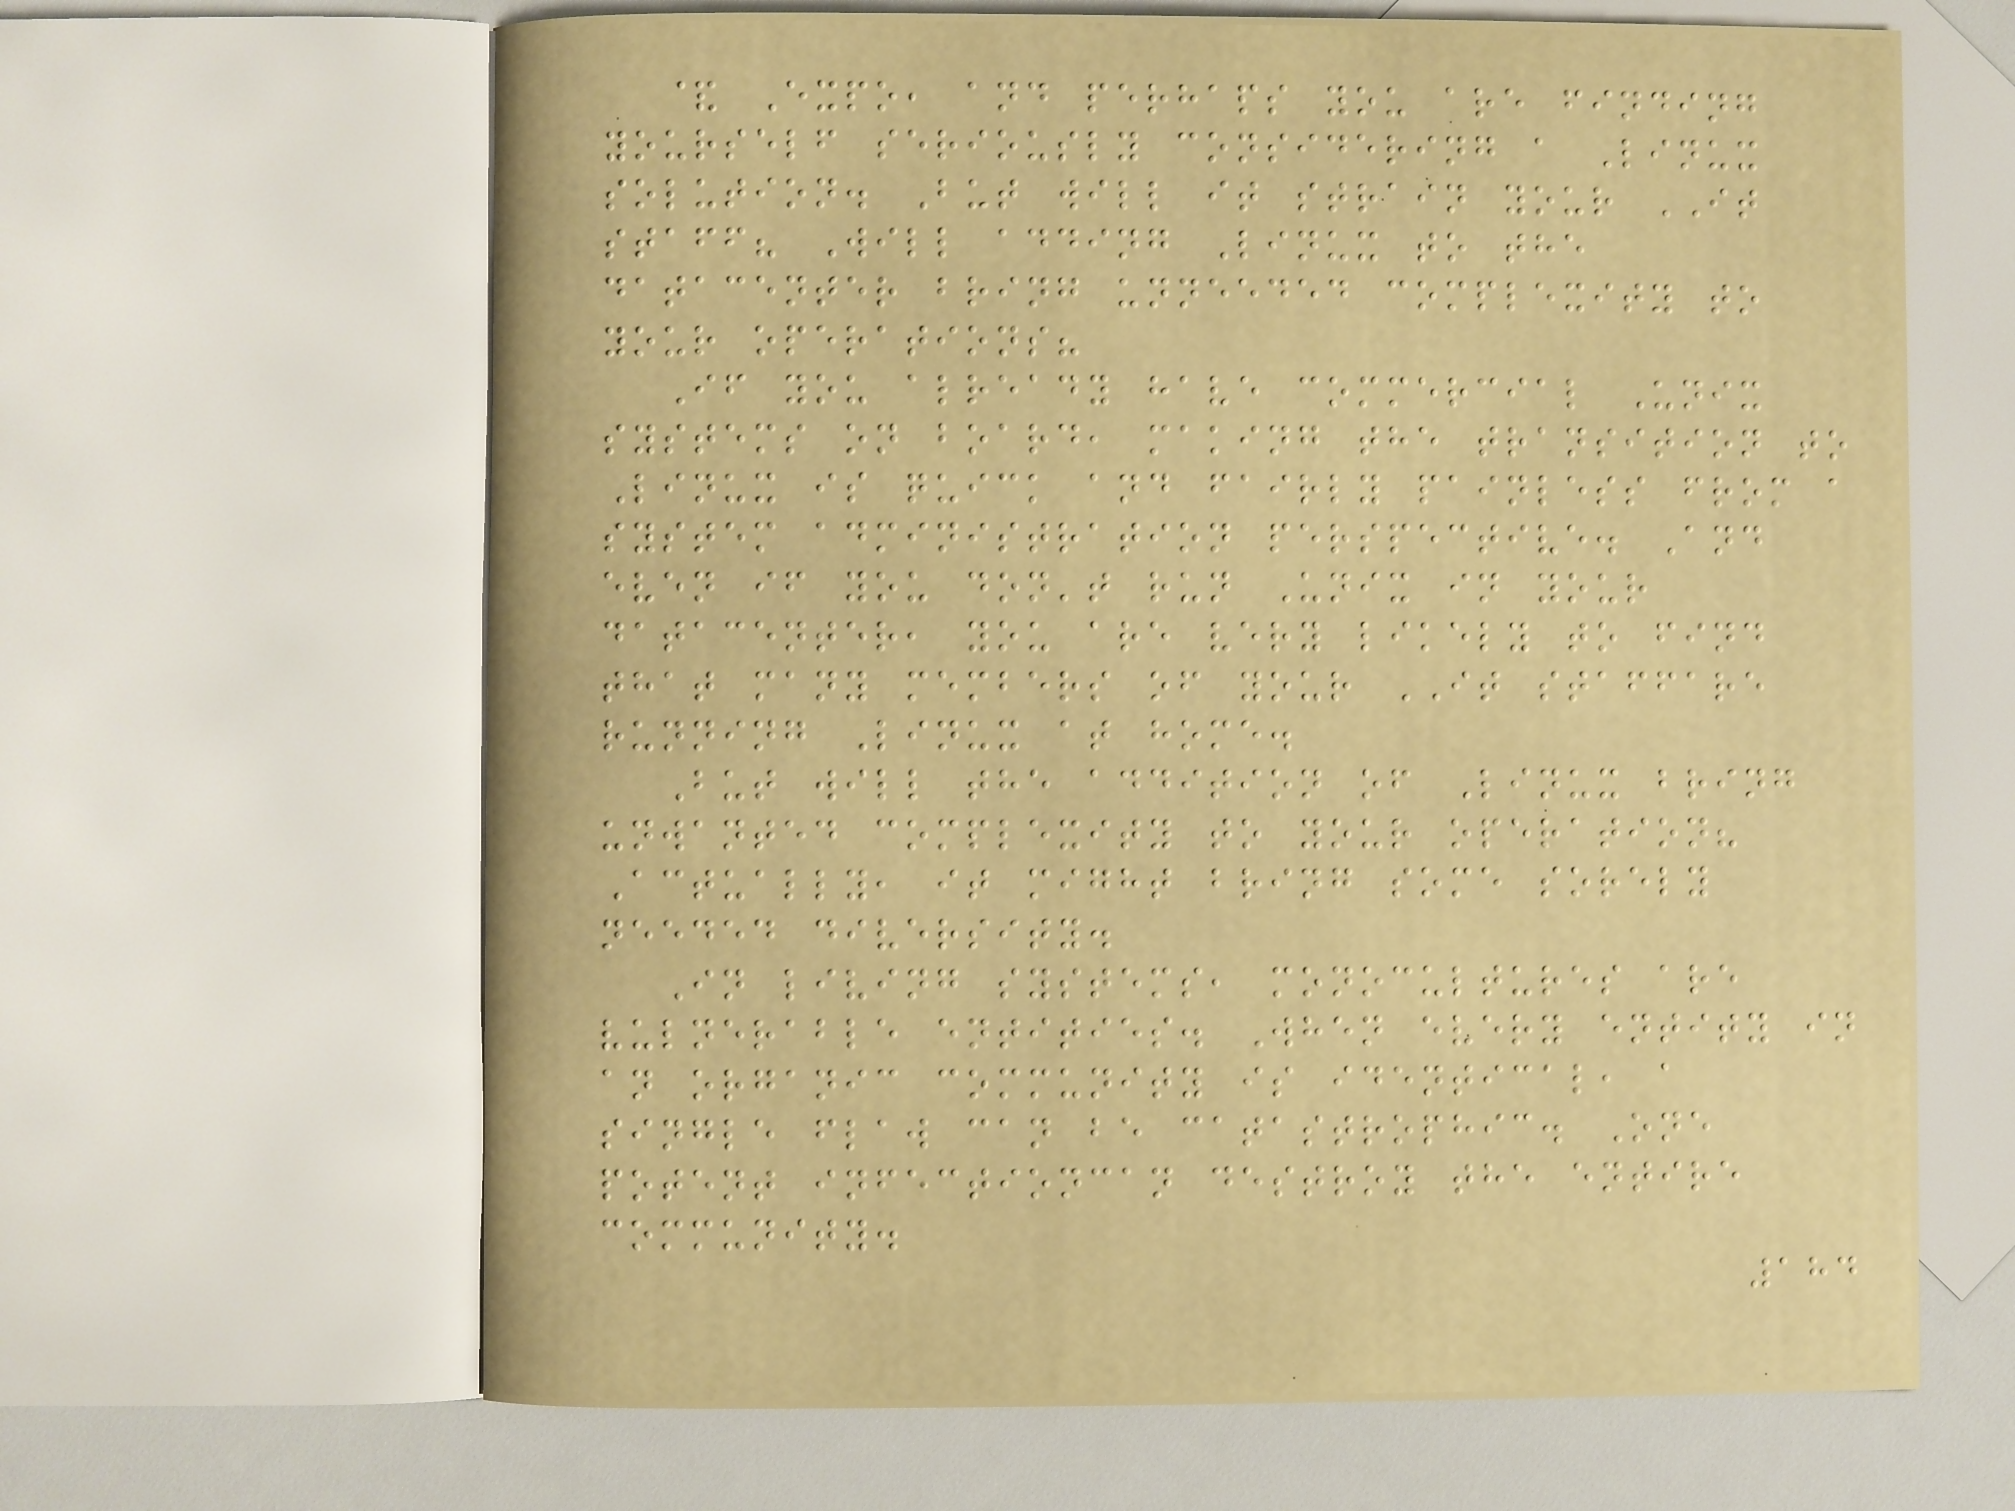& Expo, and perhaps you are finding
yourself seriously considering a Linux
solution. But will it strain your IT
staff? Will adding Linux to the
datacenter bring unneeded complexity to
your operations?
If you already have commercial Unix
systems on board, making the transition to
Linux is quick and fairly painless from a
system administration perspective. And
even if you don't run Unix in your
datacenter, you are very likely to find
that many members of your IT staffare
running Linux at home.
But will the addition of Linux bring
unwanted complexity to your operation?
Actually, it might bring some sorely
needed diversity.
In living systems, monocultures are
vulnerable entities. When every entity in
an organic community is identical, a
single flaw can be catastrophic. One
potent infectioncan destroy the entire
community.
184
